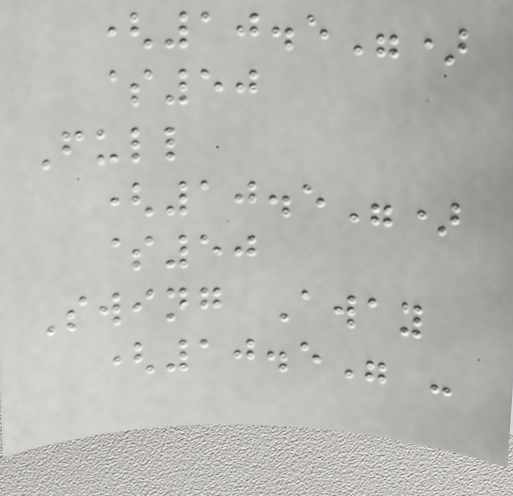(10.5")
$50
Full
(10.5")
$50
Swing Away
(10.5" -
